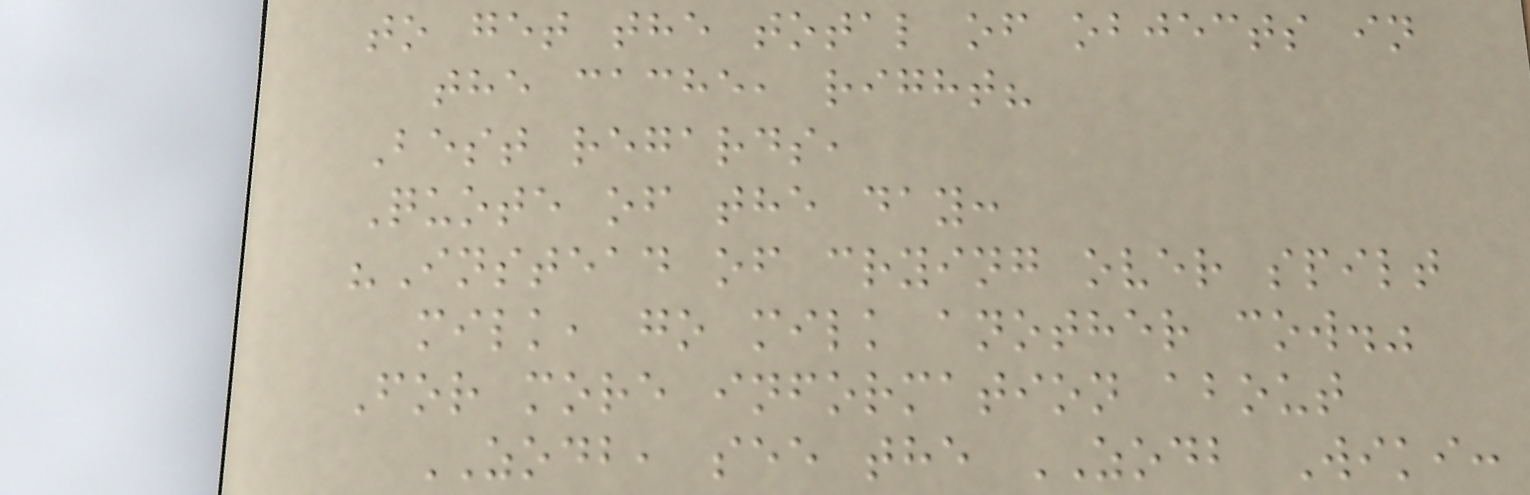to get the total of objects in
the cache, right?
Best regards,
Quote of the day:
"Instead of crying over spilt
milk, go milk another cow."
For more information about
ZODB, see the ZODB Wiki:
